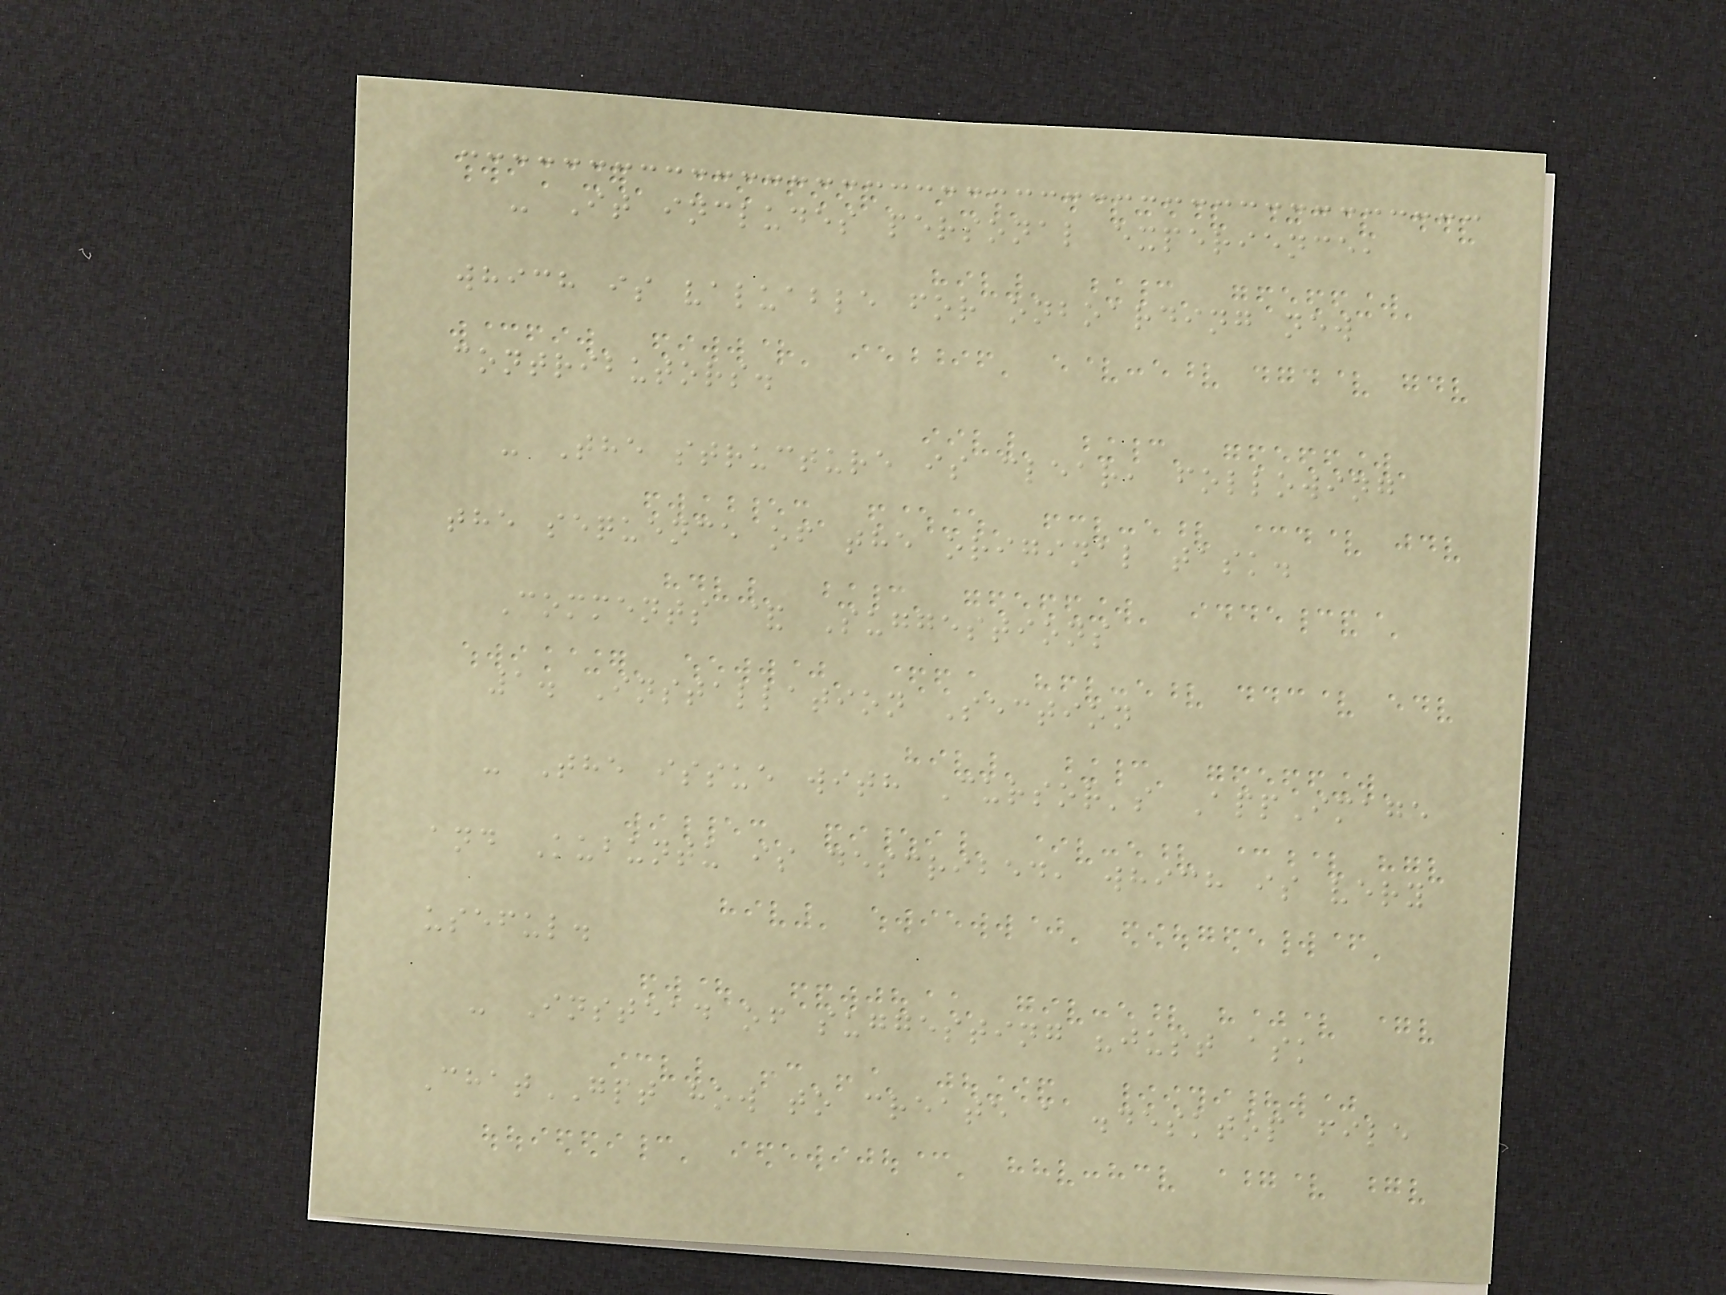- It includes personal experience,
which is valuable for onboarding new
contributors.
- The structure is clear, following
the sequence of the original task.
Comments & Suggestions
1. Installation Section
- The issue with Cursor's AppImage
and Kubuntu is described, which is very
useful.
- Instead of suggesting "just ask
ChatGPT how to create a .desktop file
